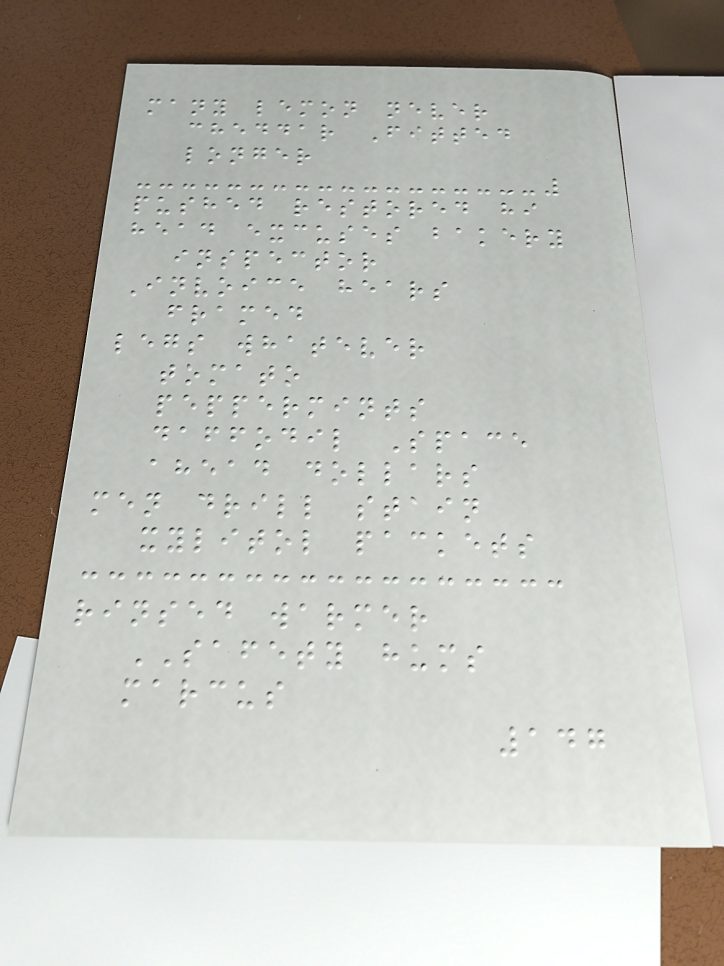many lemon never
cheddar Fitted
longer
pushed restored hi
head excuses bakery
inspector
Invoice hears
framed
legs whatever
tomato
peppermints
daffodil Space
ahead dollars
men drill stain
xylitol packets
rinsed warmer
SAFETY hums
marcus
147
